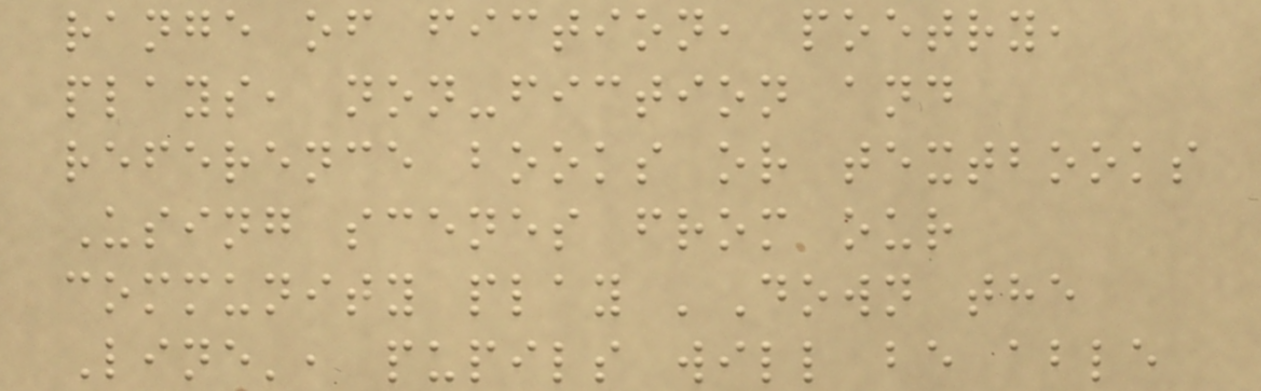range of fiction, poetry,
plays, non-fiction and
reference books or textbooks
Using scenes from our
community play 'Down the
Line', pupils will be able
